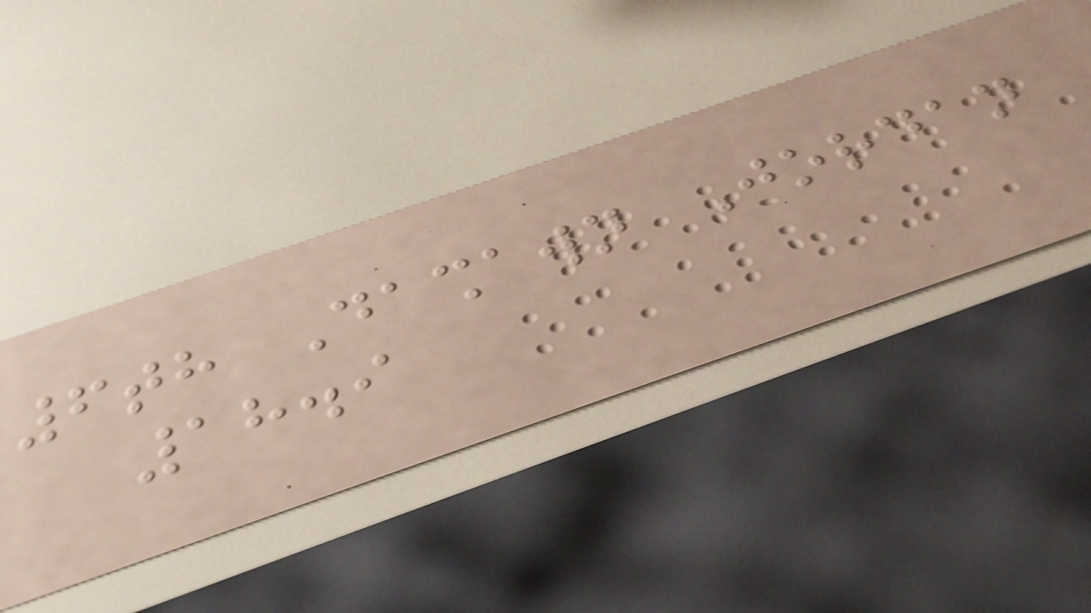6th Dashawn Jordan
18.9
